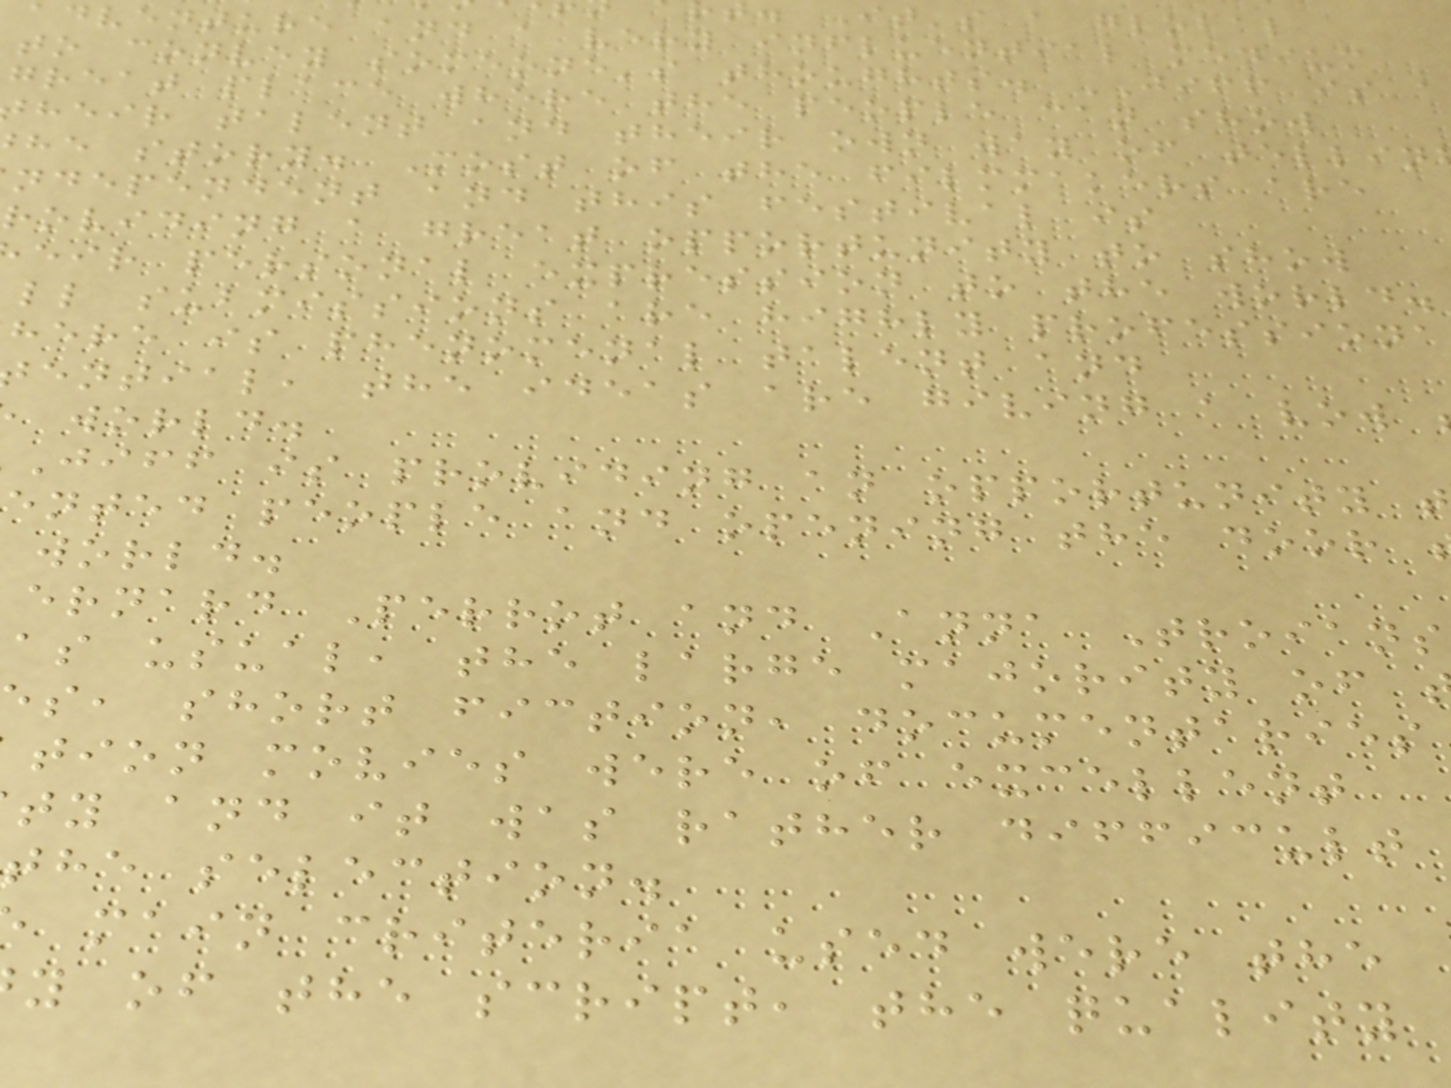. It's a global
adventure and a very influential medium
to convey someone's thoughts. JIFF is a
great place where the people can show
heir talent and their own way of tellin
he story. Most of the filmmakers are
ndependent and this festival is
roviding a great opportunity to show
eir personal expression to the world.
ll submissions are highly professiona
here is phenomenal talent and
ential, the ideas are giving a vow
world.
jiff is providing an opportunity t
ented people and opening the door
world.
ernard Perrot and Anna Troians
as usual, the large majority of
s, short fiction, documentaries
tion movies were of excellent
ty and it was rather difficult
the selection.
main criteria used were the
y of the script, the quality
